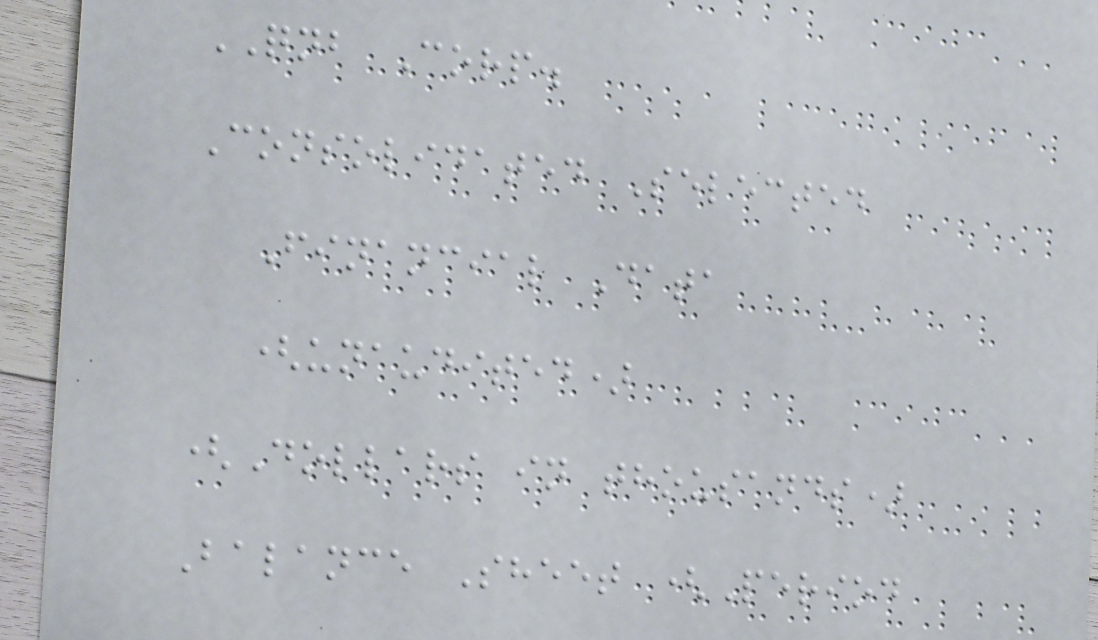QNB Corp.
Consolidated Selected
Financial Data
(unaudited)
(Dollars in thousands)
Balance Sheet (Period
